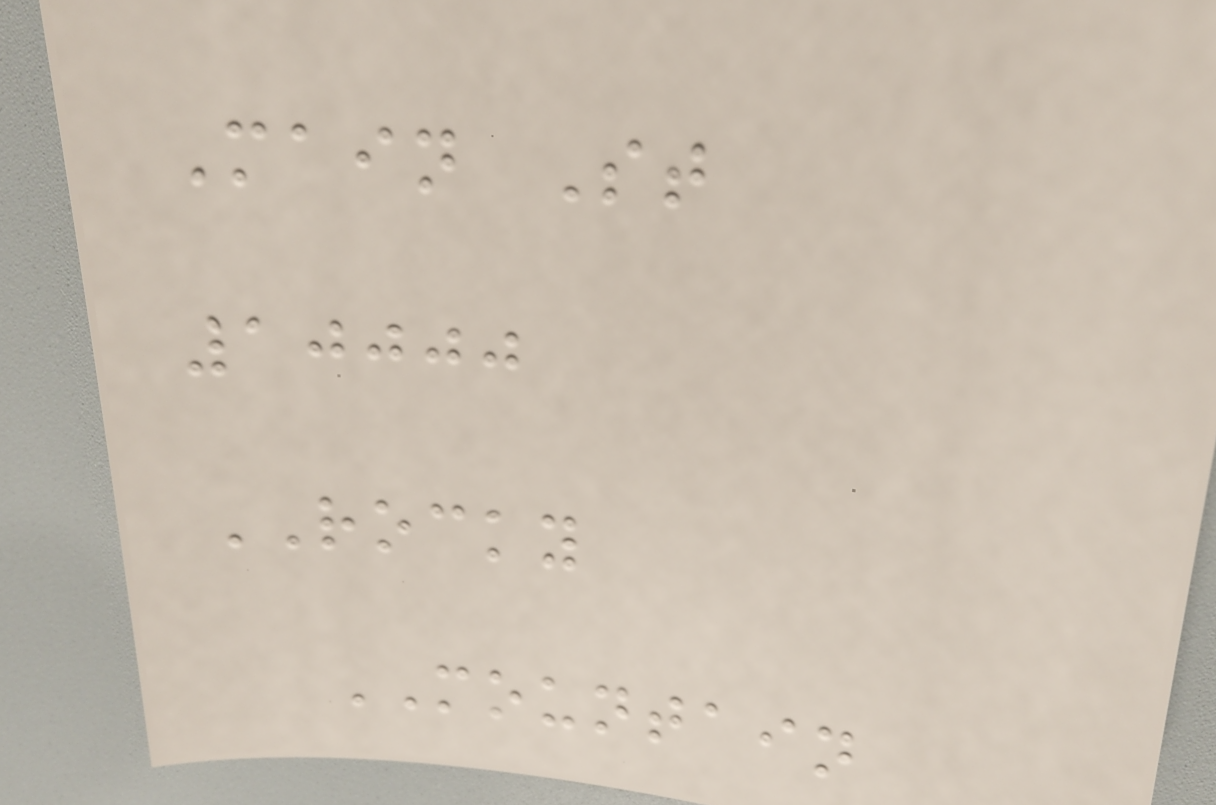Main St
10000
ROCKY
MOUNTAIN
